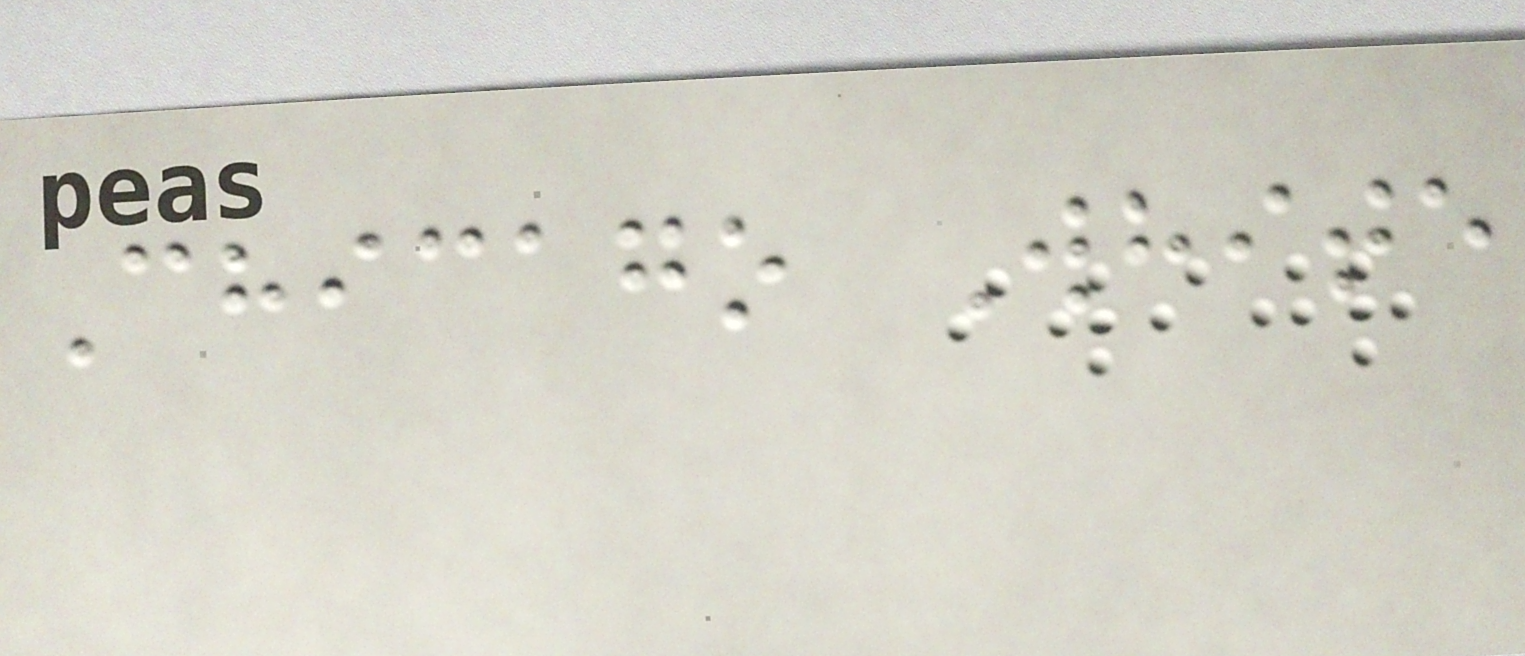Chicago White
